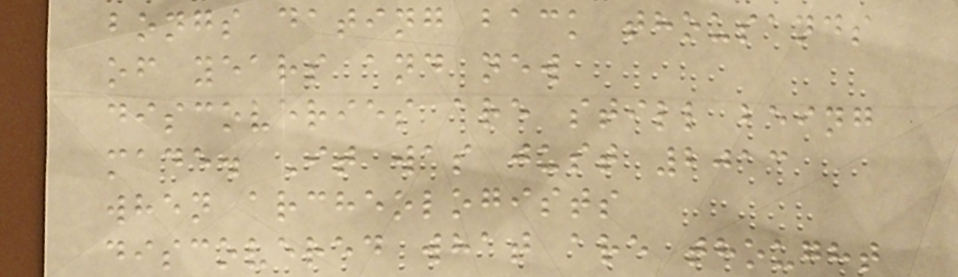bongs dating back thousands
of years and new
discoveries are still being
made. It was just 2013
when archeologists
discovered what are thought
